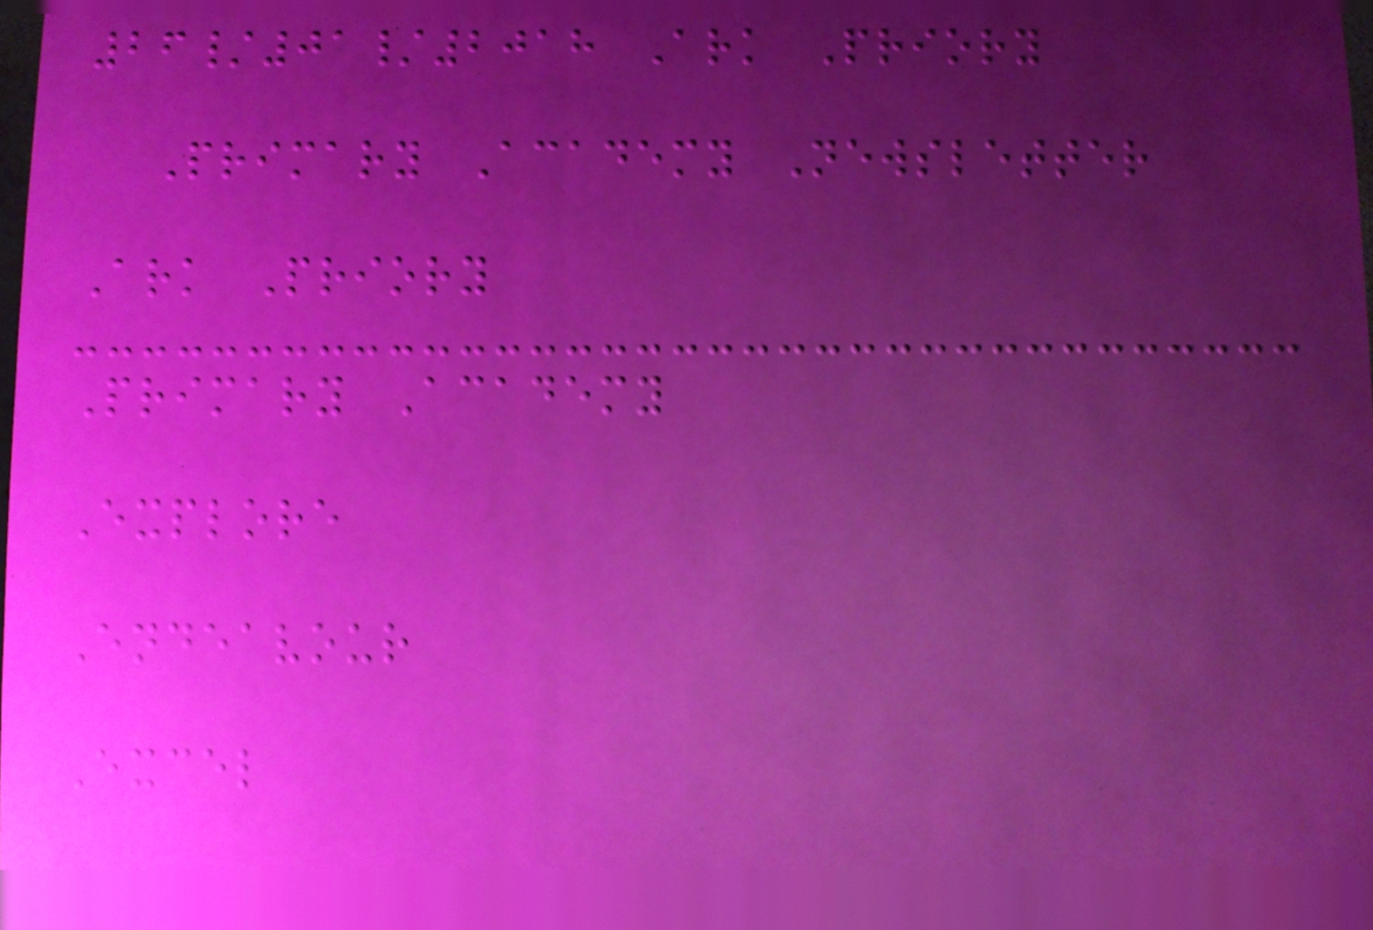26/01/2018 Ark Priory
Primary Academy Newsletter
Ark Priory
Primary Academy
Explore
Endeavour
Excel
